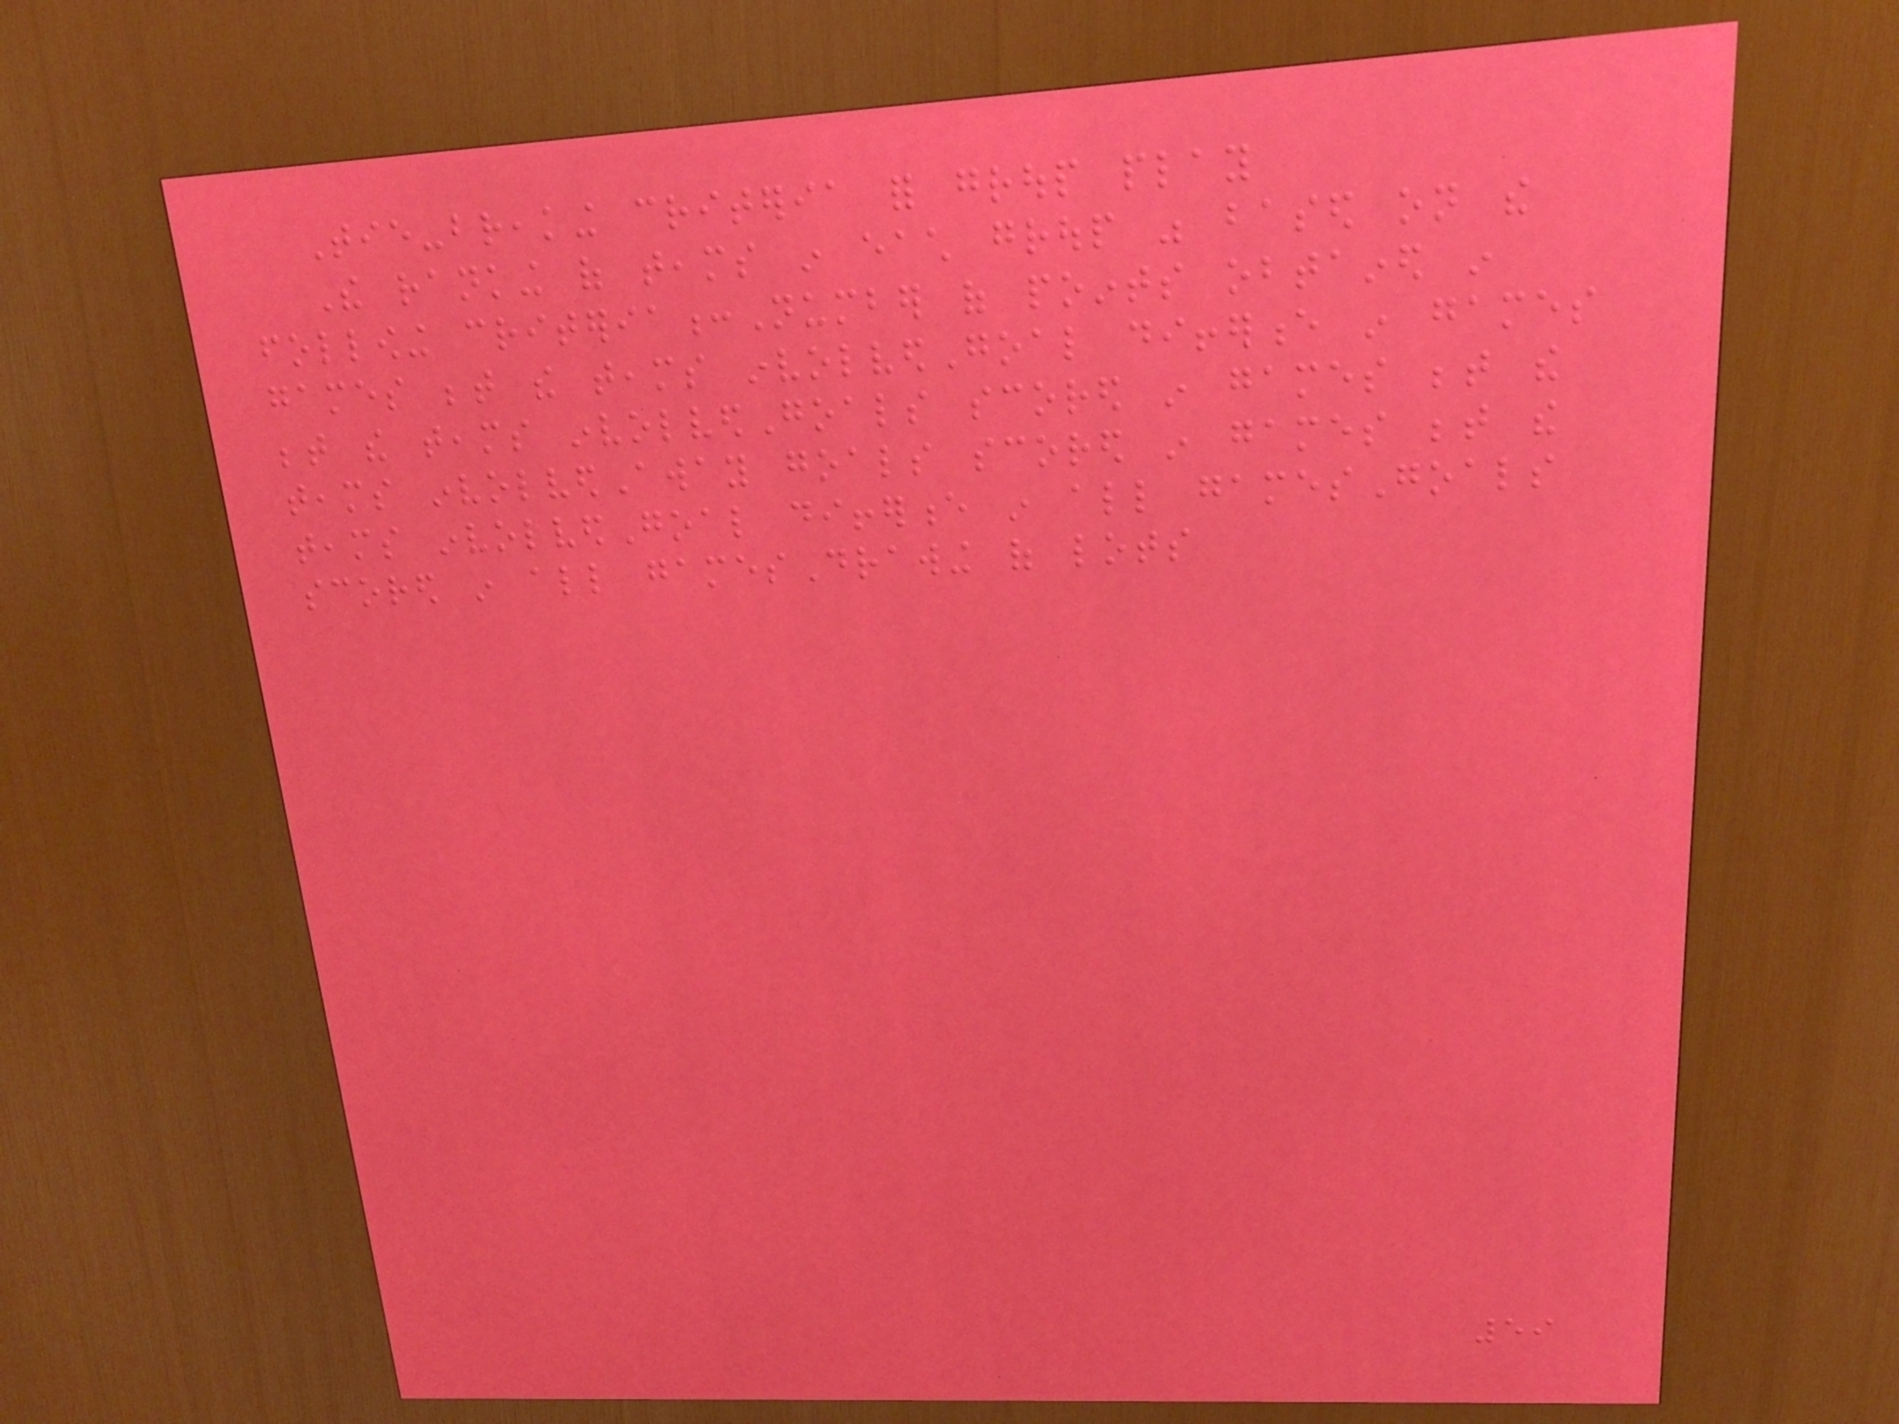Tie-breaking criteria for group play
The ranking of teams in each group was based on the
following criteria:Number of points obtained in
games between the teams involvedGoal difference in games
between the teams involvedGoals scored in games between the
teams involvedAway goals scored in games between the
teams involvedGoal difference in all gamesGoals
scored in all gamesDrawing of lots
59
